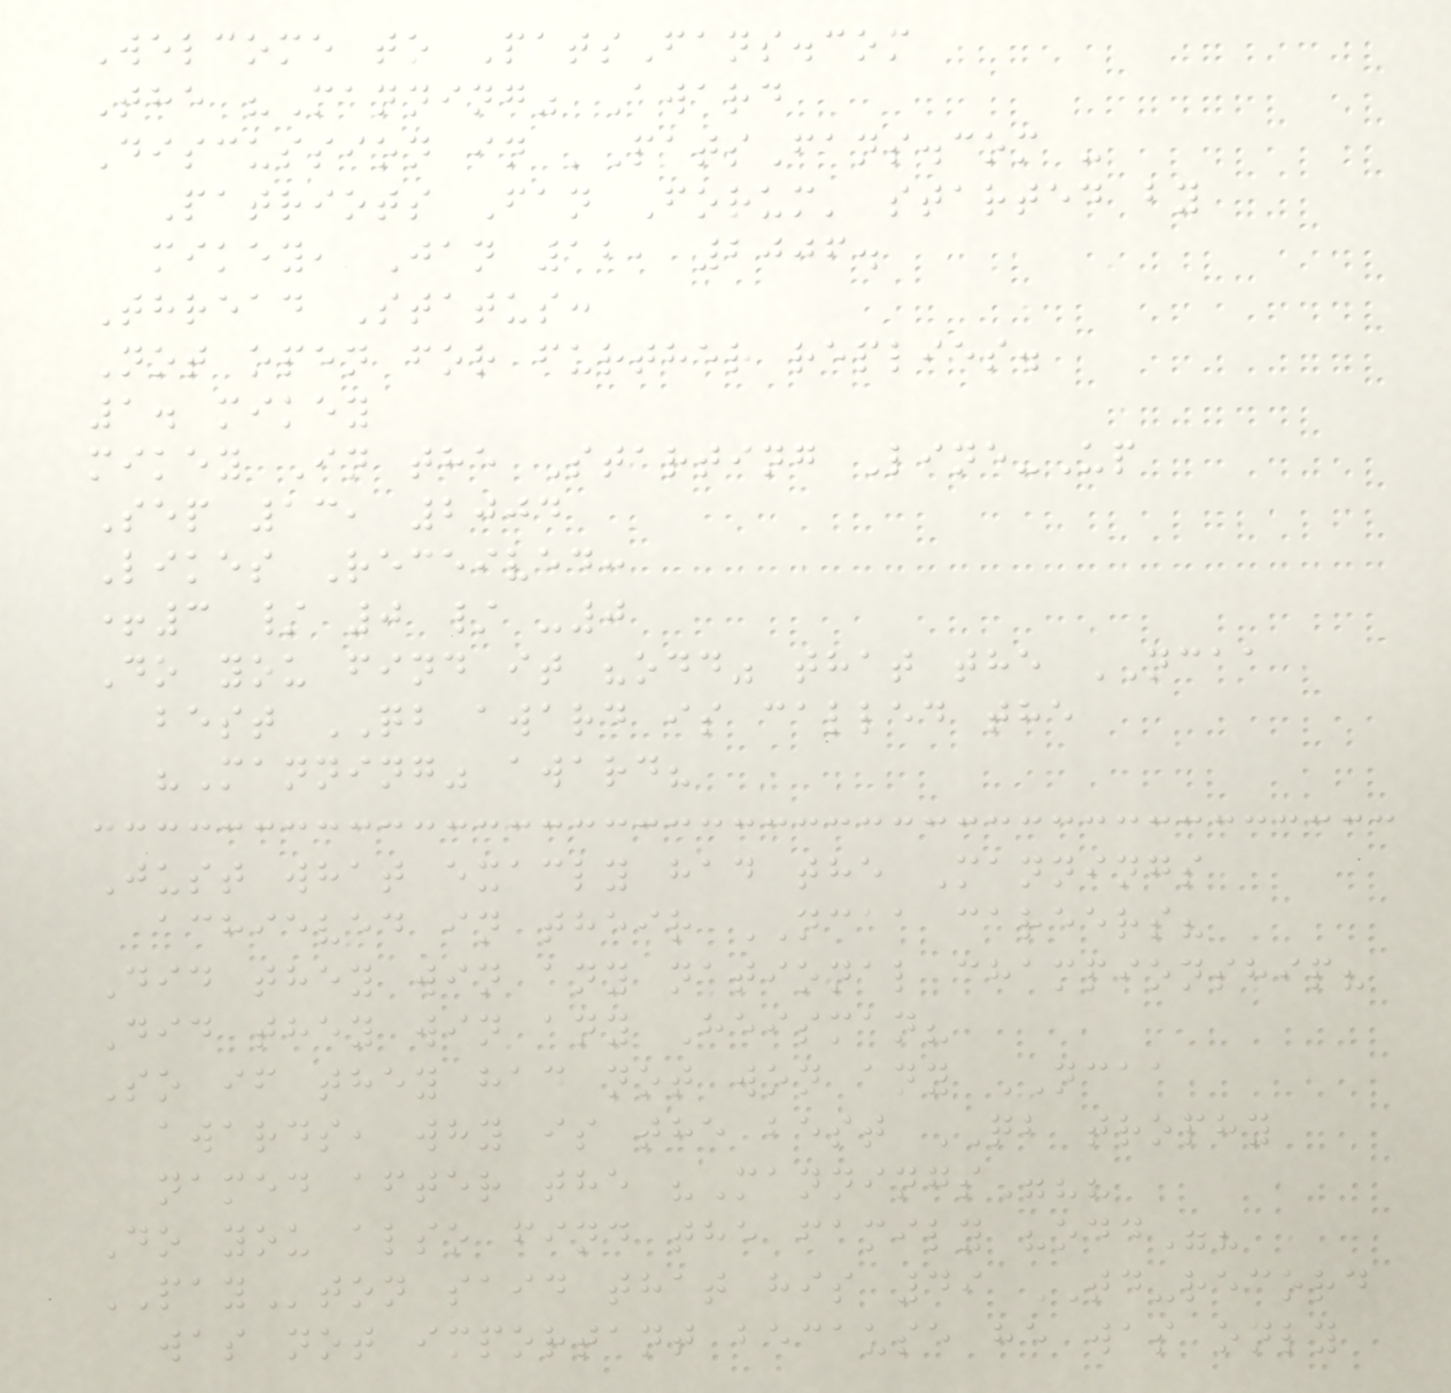Welcome to PatsFans.com
The "Manning" Award
Discussion in 'PatsFans.com -
Patriots Fan Forum' started by
mikey, Jan 12, 2006.
Thread Status:
Not open for further replies.
1. mikey
mikey In the Starting Line-Up
Sep 13, 2004
Likes Received:
+3 / 0 / -0
Do you find it "odd" that the NCAA
best QB award is called the
"Manning" award?
Just what exacly had the Mannings
achieved in their NCAA careers?
Did they win any national championship?
Did they win any Heisman?
So if they had not won any NCAA
awards, why is the best QB trophy
named after the "Mannings"??
Do you also find the family "odd"?
PAYton said that his 49 TD-record
was not important because he was only
